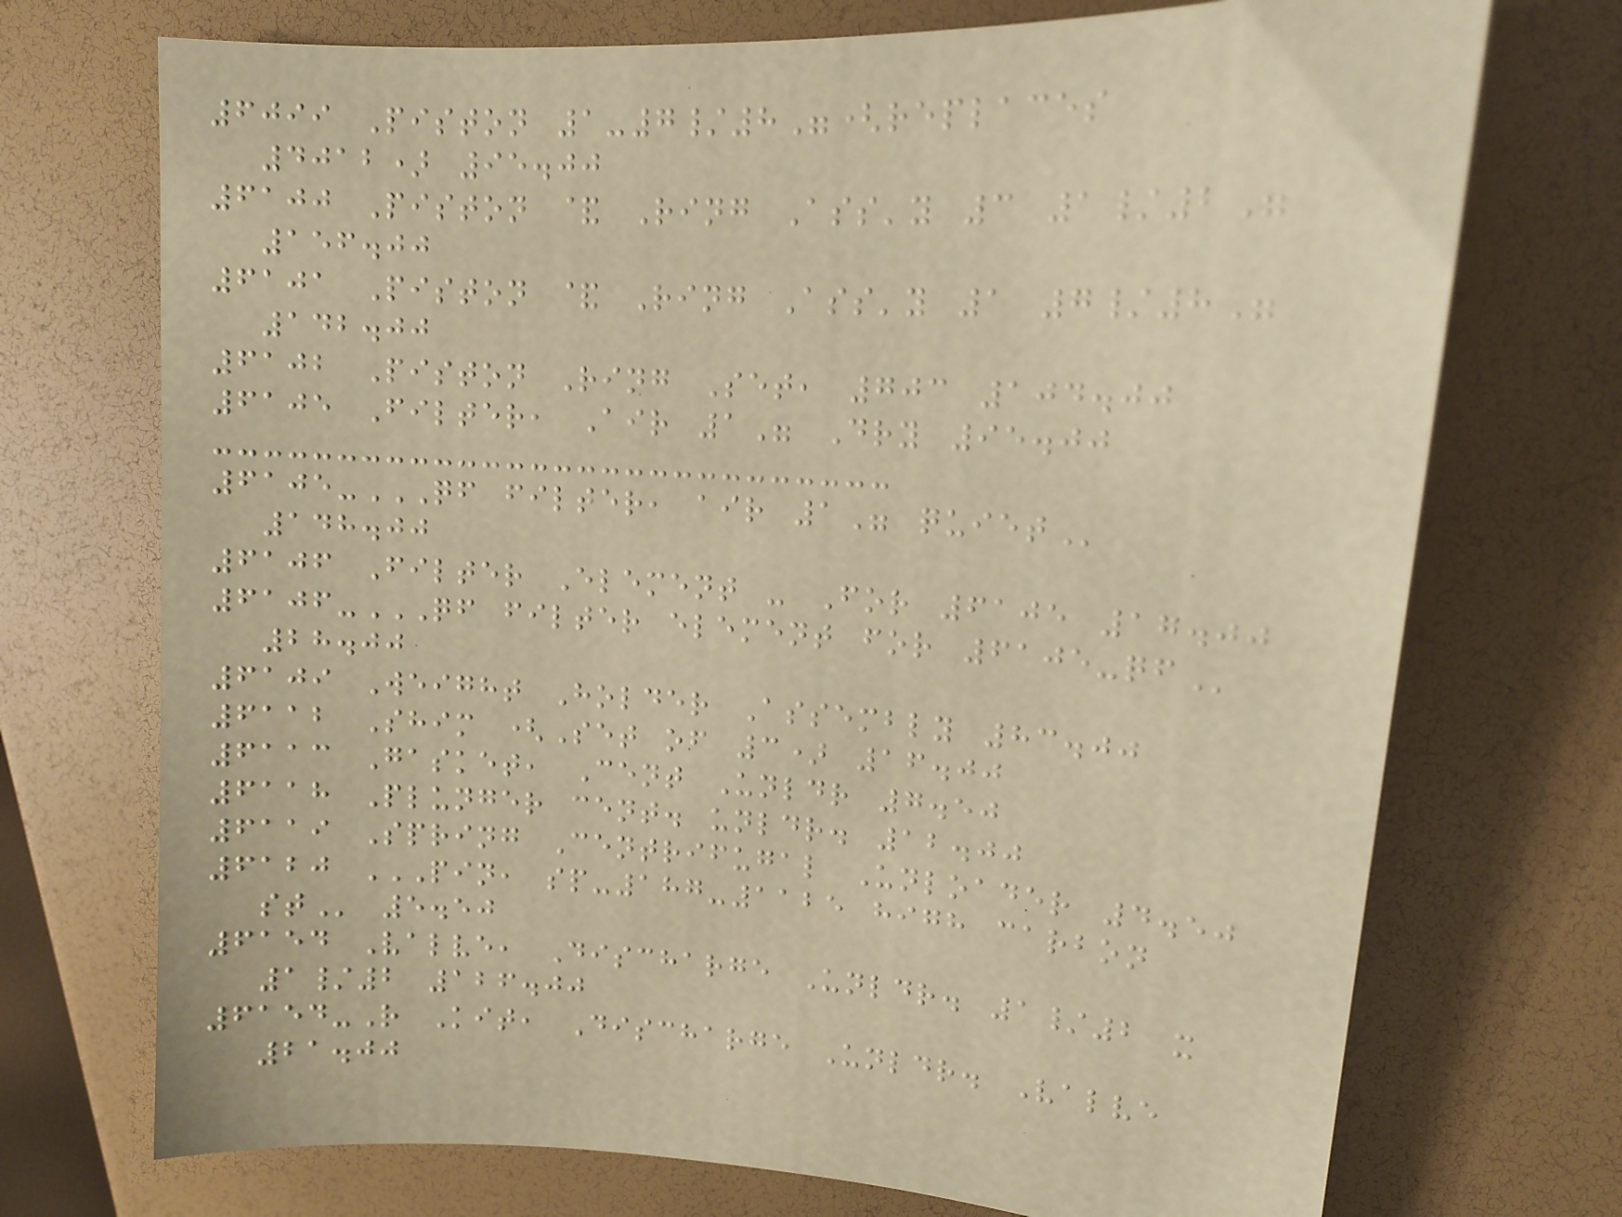6099 Piston 1-7/8"(replaces
4012) 95.00
6100 Piston & Ring Ass'y 3 1/2"
156.00
6101 Piston & Ring Ass'y 1 7/8"
142.00
6102 Piston Ring Set, 703 104.00
6105 Filter, Air 1" Dry 95.00
6105-QF FILTER, AIR 1" QUIET
148.00
6106 Filter Element - For 6105 17.00
6106-QF FILTER ELEMENT FOR 6105-QF
28.00
6109 Weight Holder Assembly 83.00
6112 Shim (Set of 3) 16.00
6113 Gasket, Cent Unldr 7.50
6118 Plunger cent. unldr. 12.00
6119 Spring Centrifugal Unloader 4.50
6120 PIN, SP-187-1125 HIGH CARBON
ST 5.50
6154 Valve, Discharge Unldr. 1/2 x
1/2 126.00
6154-R Kit, Discharge Unldr. Valve
21.00
